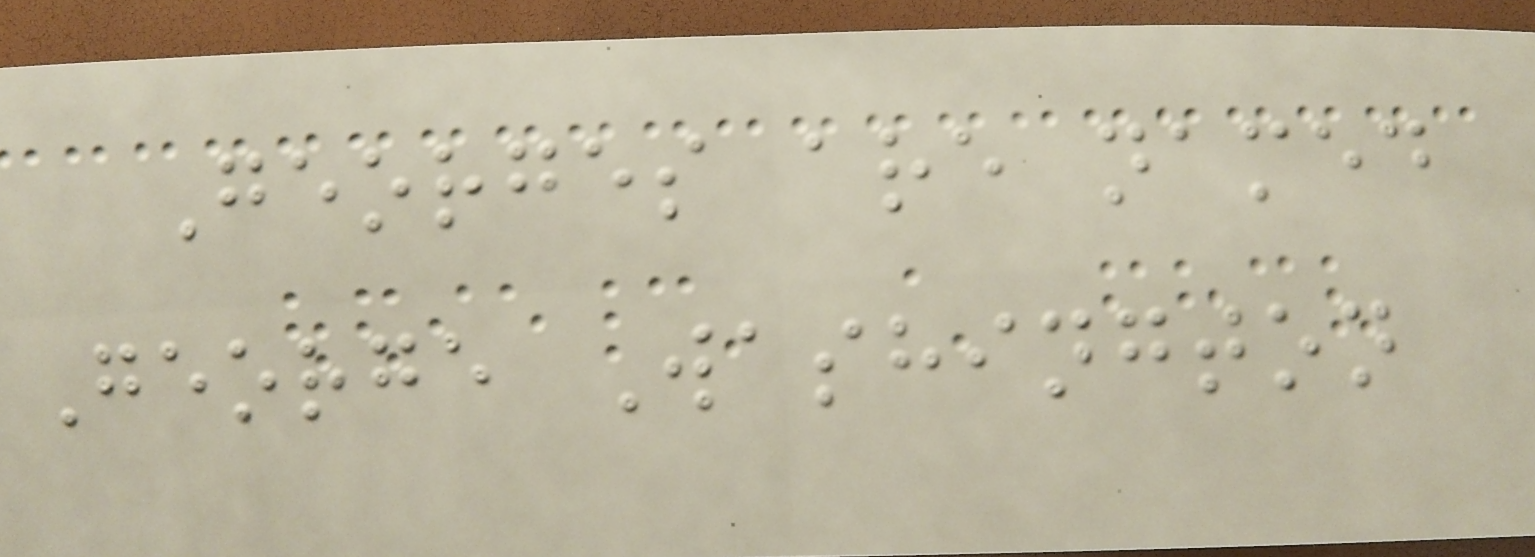Georges are named
George Washington
